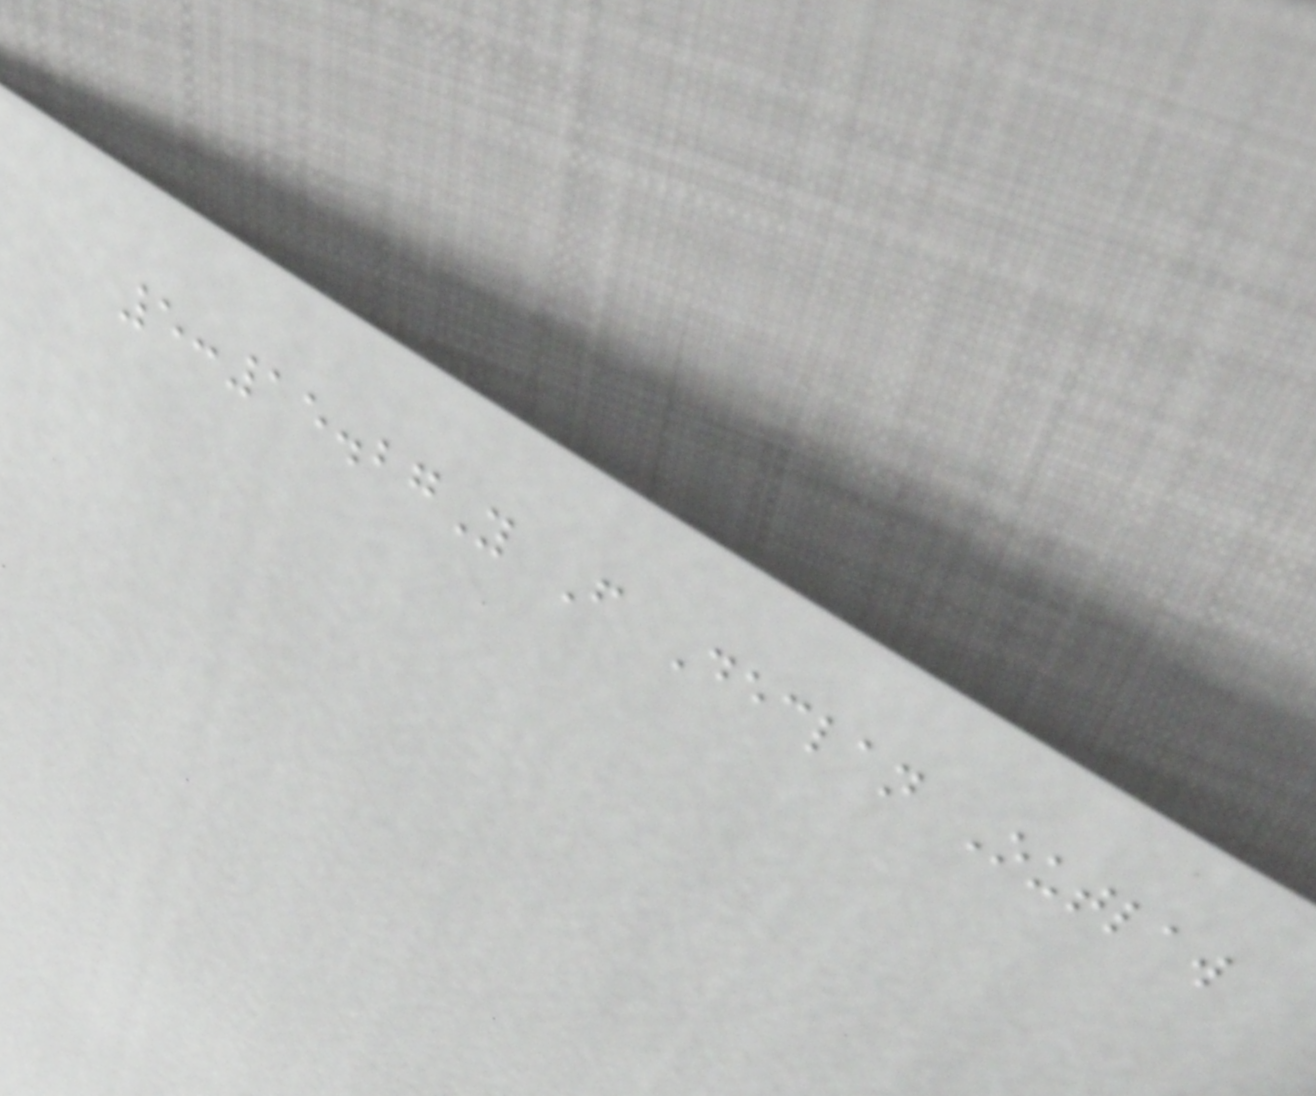5:15.27Y F Declan Outlaw
